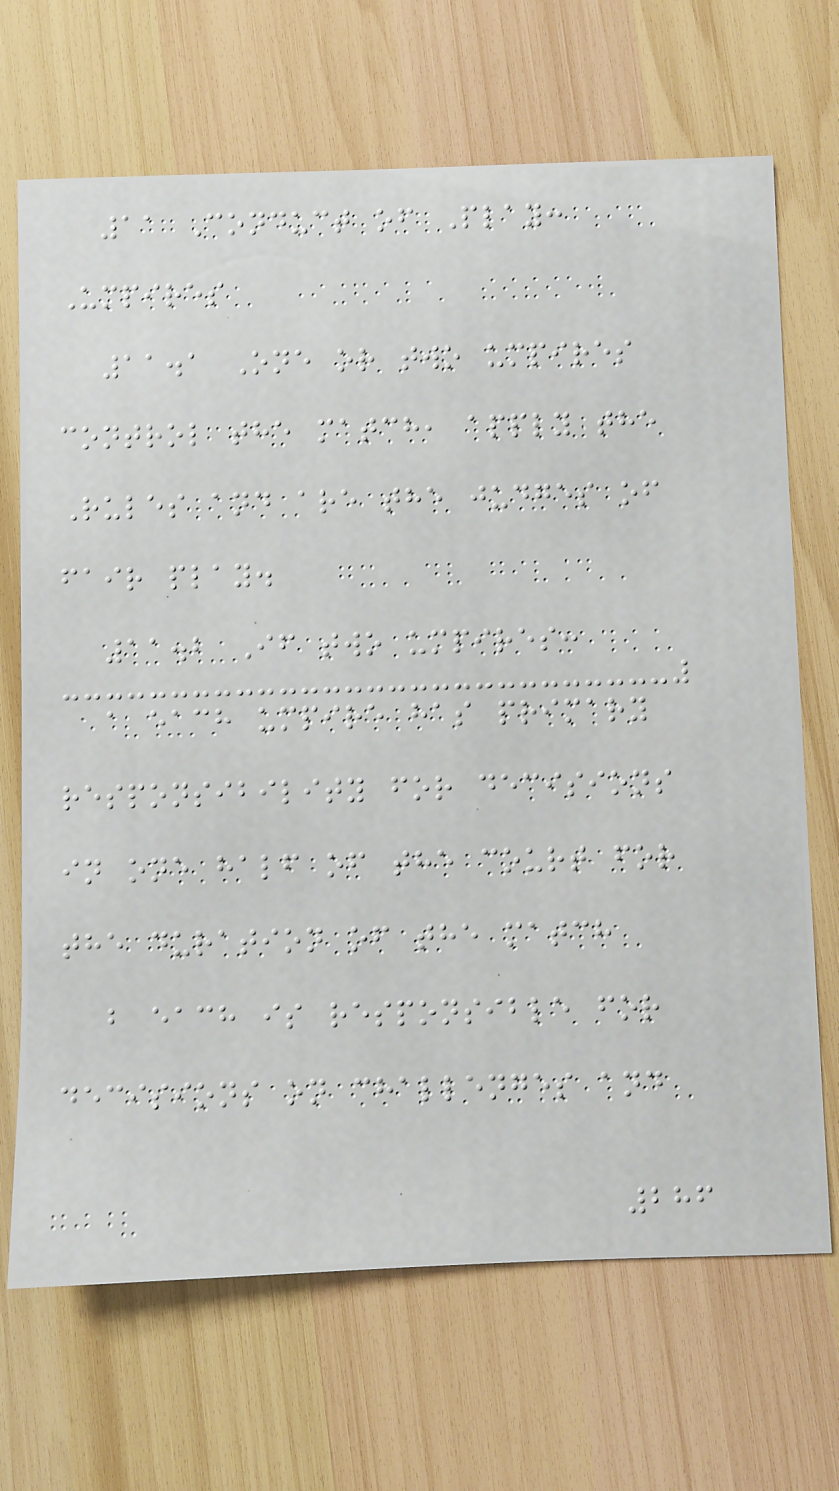11 Conduct of Play:
Umpires
11.1 One or two umpires
control the match, apply the
Rules and are the judges of
fair play.
11.2 If two umpires:
a each umpire has primary
responsibility for decisions
in one half of the court for
the duration of the match
b each is responsible for
decisions on challenges and
286
